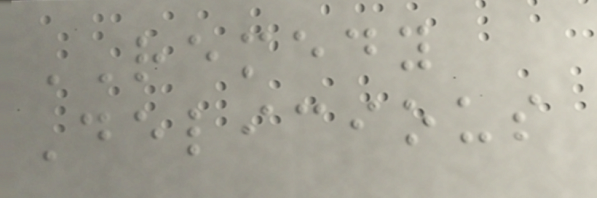REMEDY
Delicious
